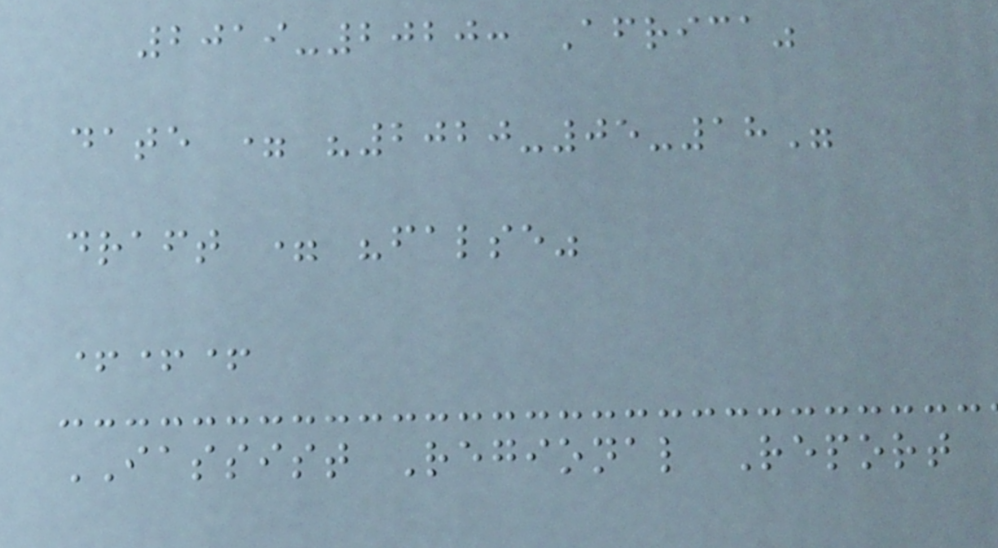2019-2020: Africa"
date = "2020-05-18"
draft = "false"
+++
IASSIST Regional Report
